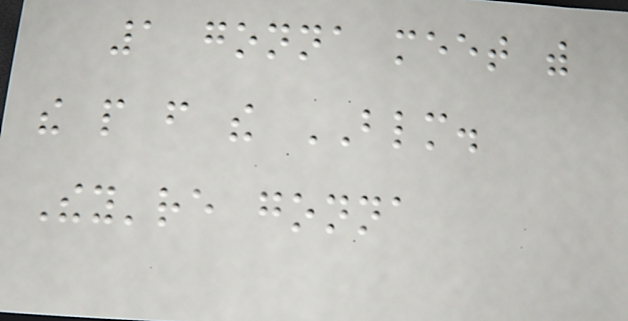1 gonna meet with
the people from the BLM.
They're gonna
